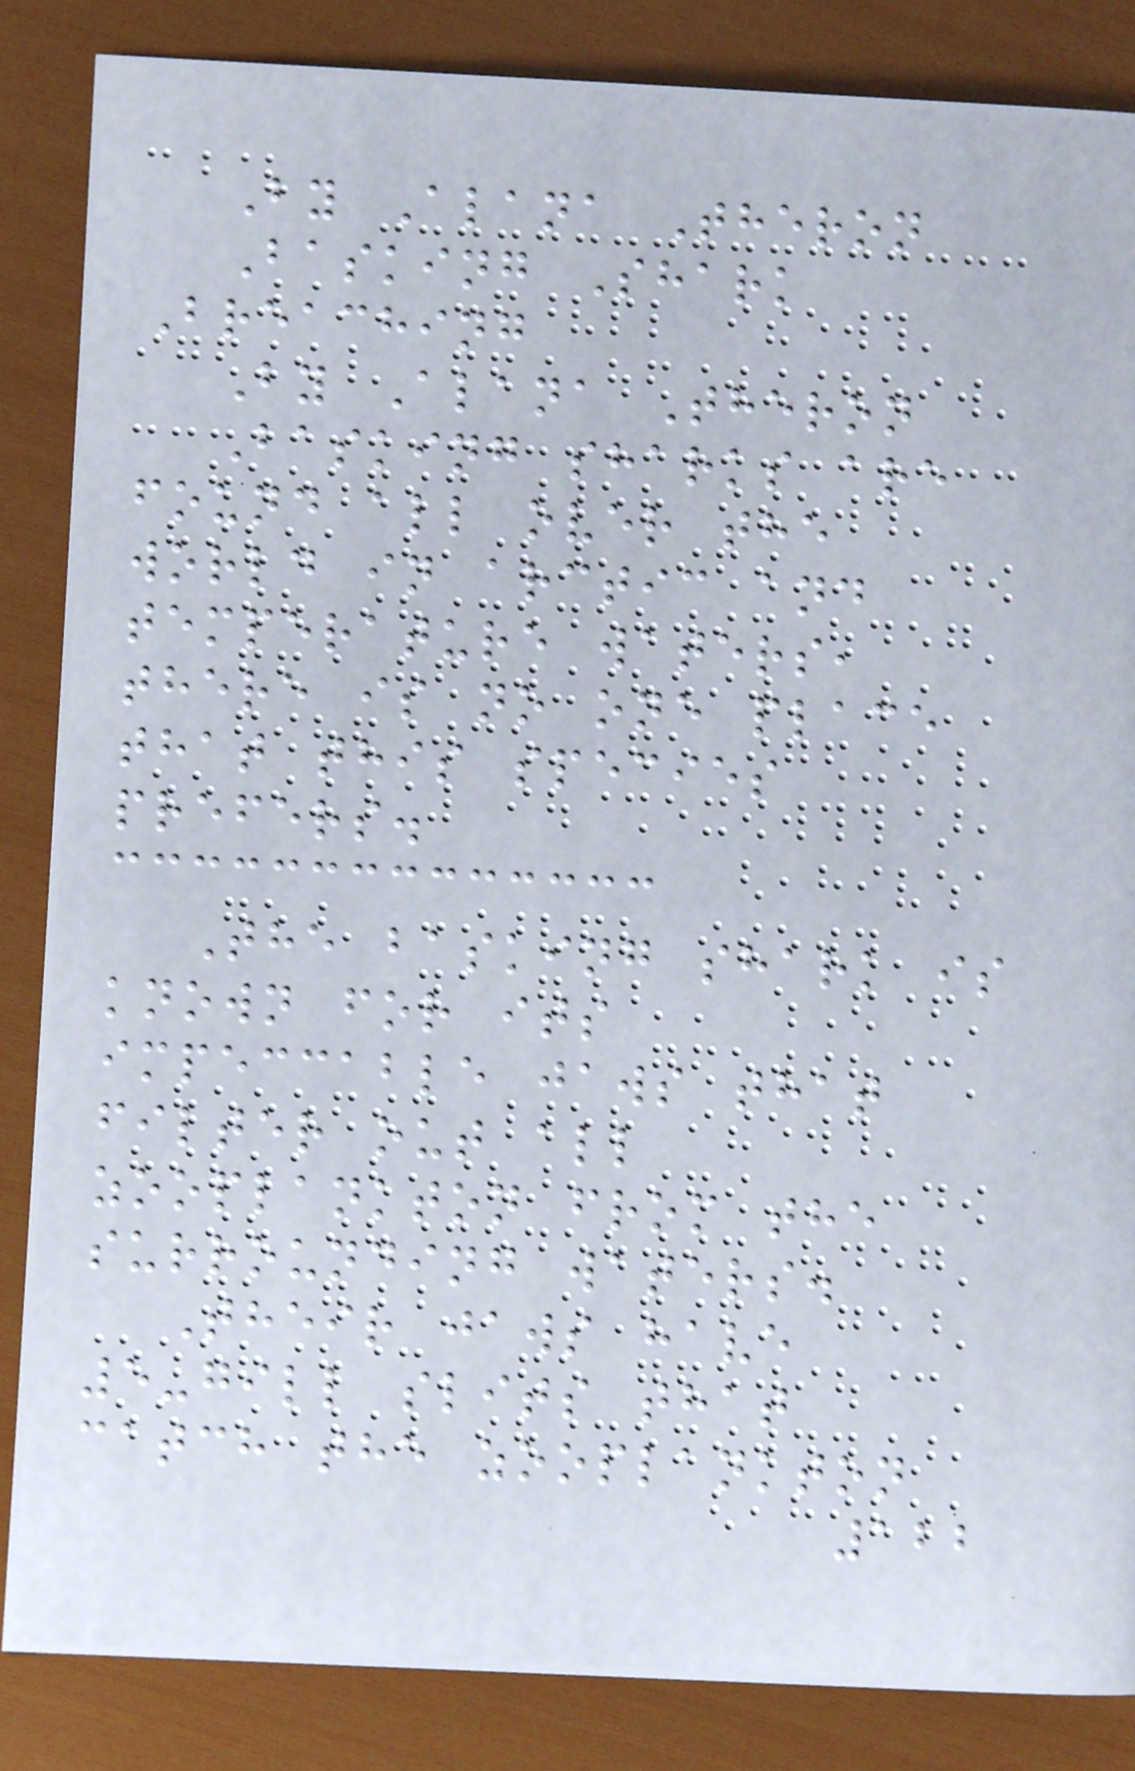By Alana Theron
Basking Shark
Breaching
By Alana Theron
Basking sharks are
found all over the
world in arctic and
temperature waters,
there is no one place
that this species
prefers.
The basking shark is
known for its
impeccable jaws that
filter out all
zooplankton from the
surrounding waters.
Their jaws have
5-gill slits that
catch the zooplankton
122
